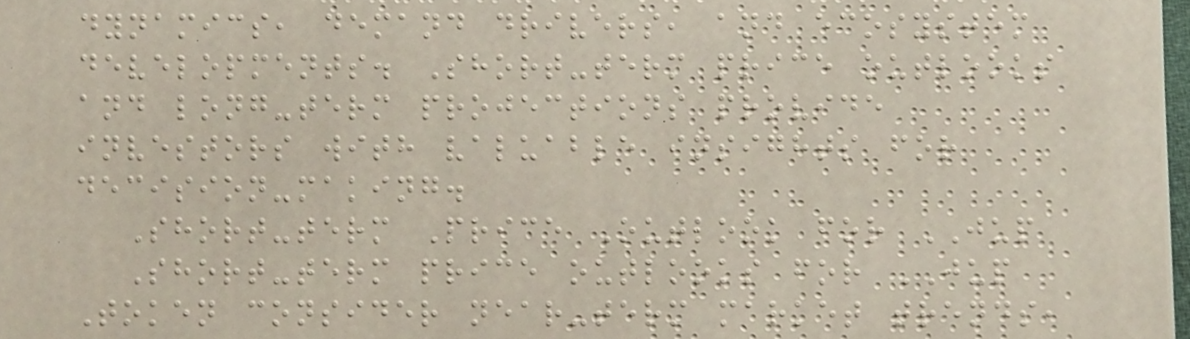dynamics, demand drivers, and ecosystem
developments. Short-term price outlooks
and long-term projections provide
investors with valuable insights for
decision-making.
Short-term Price Outlook for JUP
Short-term price outlooks for JUP
Token consider near-term market trends,
